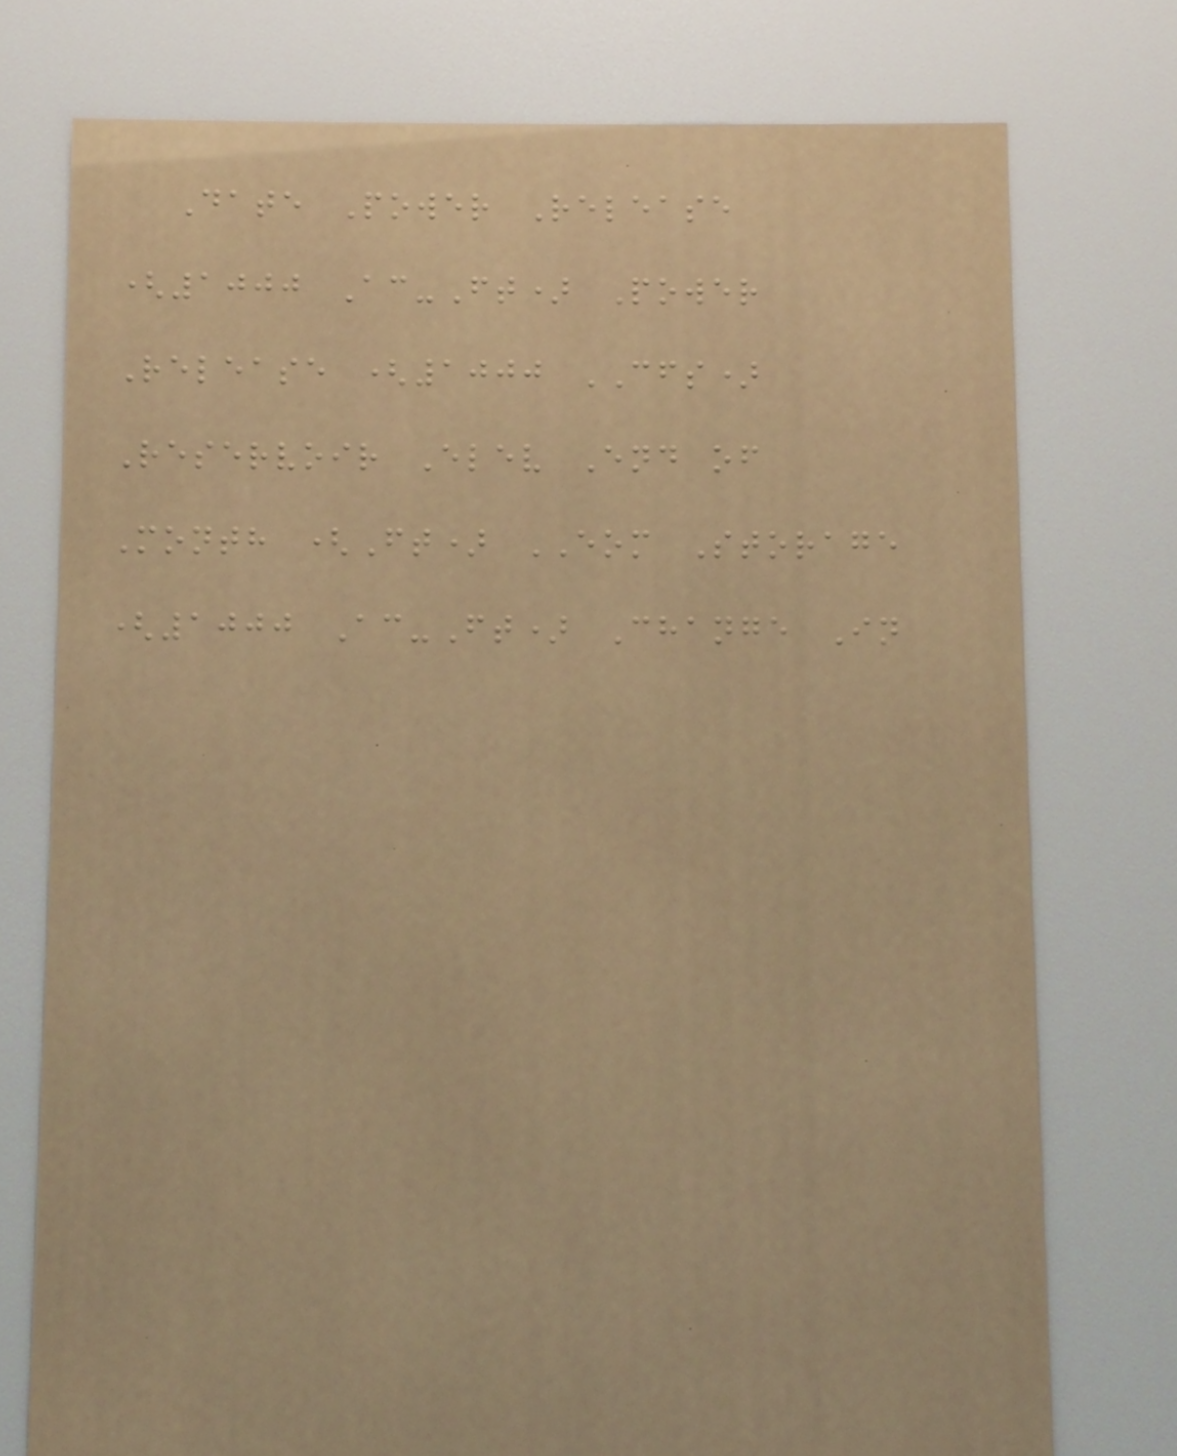Date Power Release
(1000 Ac-Ft) Power
Release (1000 CFS)
Reservoir Elev End of
Month (Ft) EOM Storage
(1000 Ac-Ft) Change In
